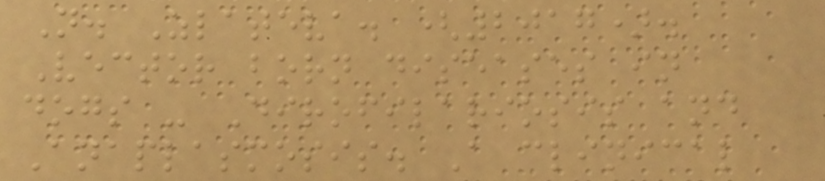N. Zlateva. (2017).
Vector born diseases in
dogs - Dirofilariosis and
Anaplasmosis. A clinical
